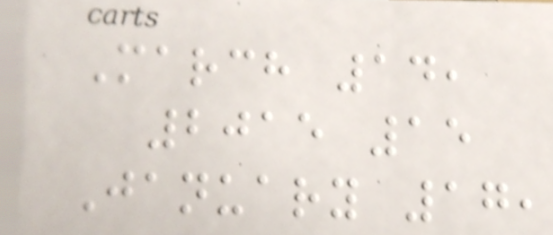March 14,
2015 15
January 17,
